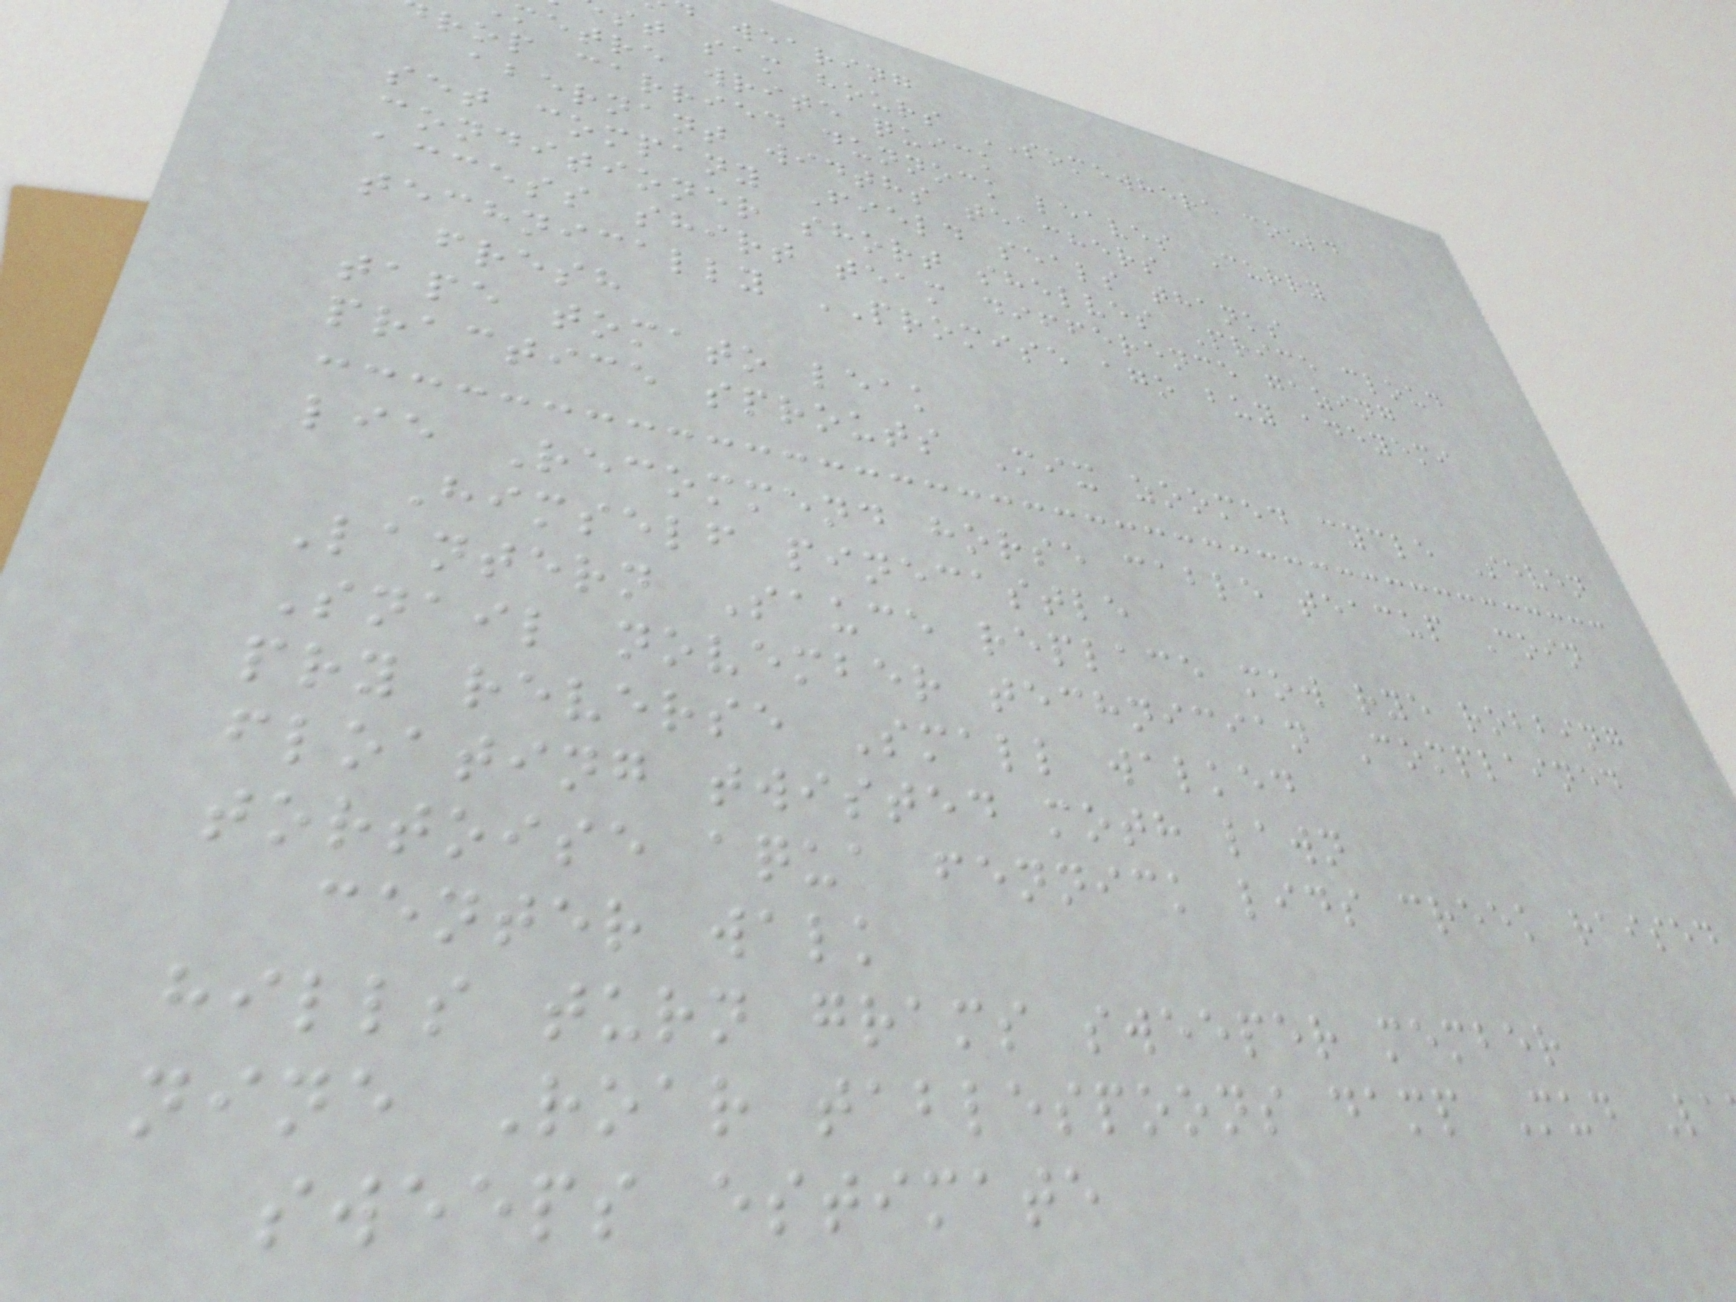wearing
st sam hours SOMEWHERE could
metre write quick
rop carried dunnock leaves Curry
abernant widths teachers
set company Field seals thanks
conditioner short shelves Price cloud
access shirt team difference gazing
technically PROMISE ago buy adeyemi
fresh
tape tomato leak
practice sprouts Mix zoomed cycle Seven
lie Recommend horse cable teacup Coin
Himself pinecastle
Lantern Sauce replace mow rye robbing
Snail november technician Complained
pry reverse Small walked
floating twisted moth lawn
tortoise aqua fennick lids creek raised
center walk
hills turn grams sweeper member
nine Roar tablespoons damp Mud La
sweeps estimate
